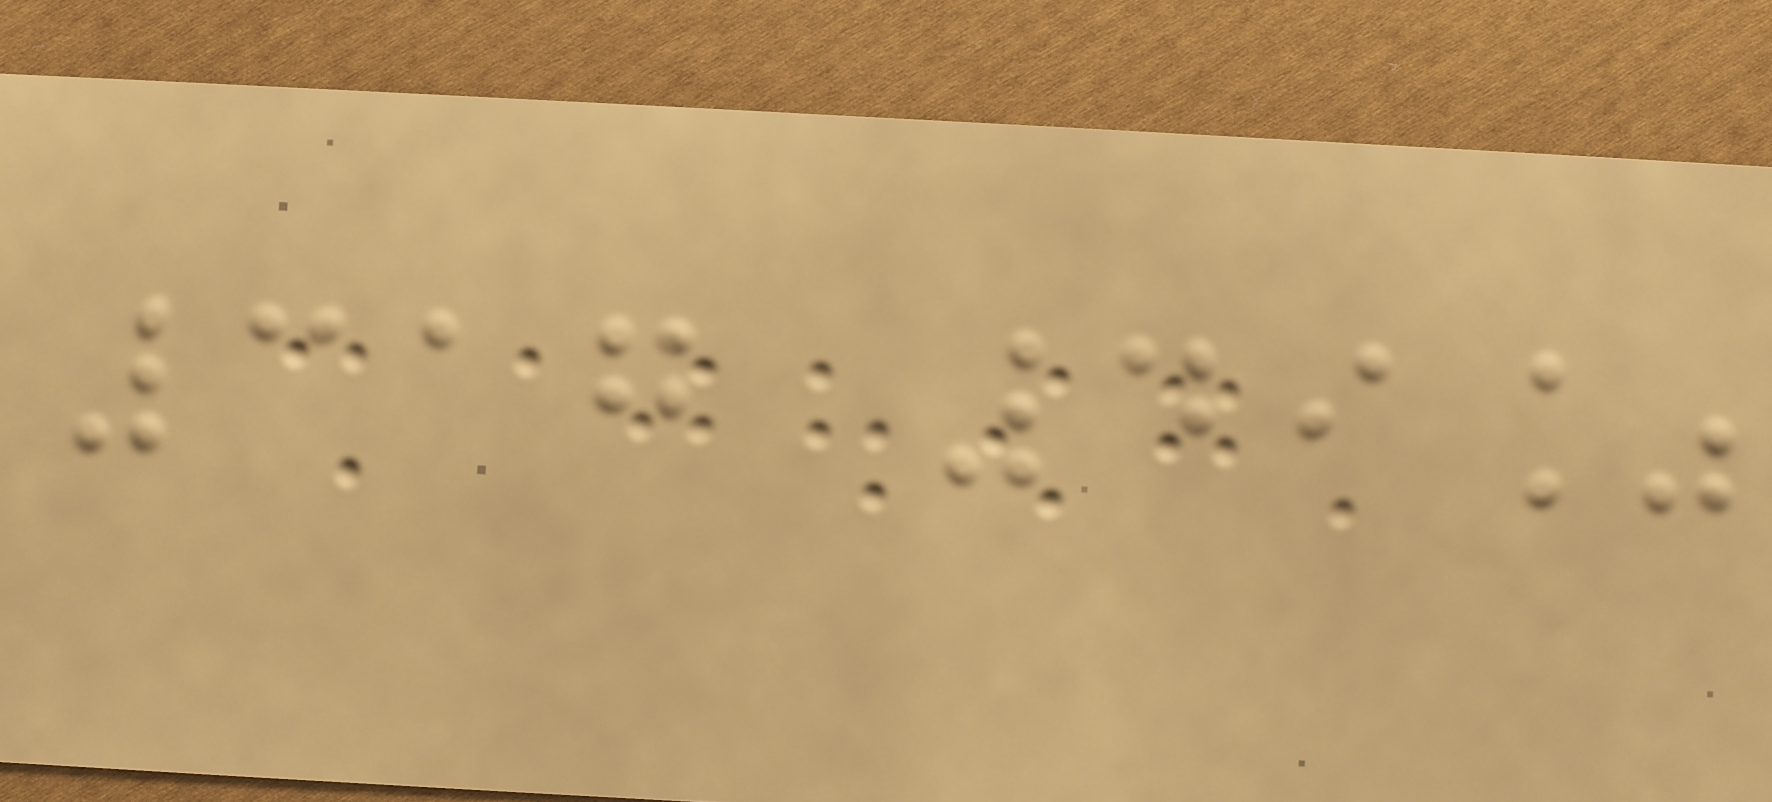317 49%
